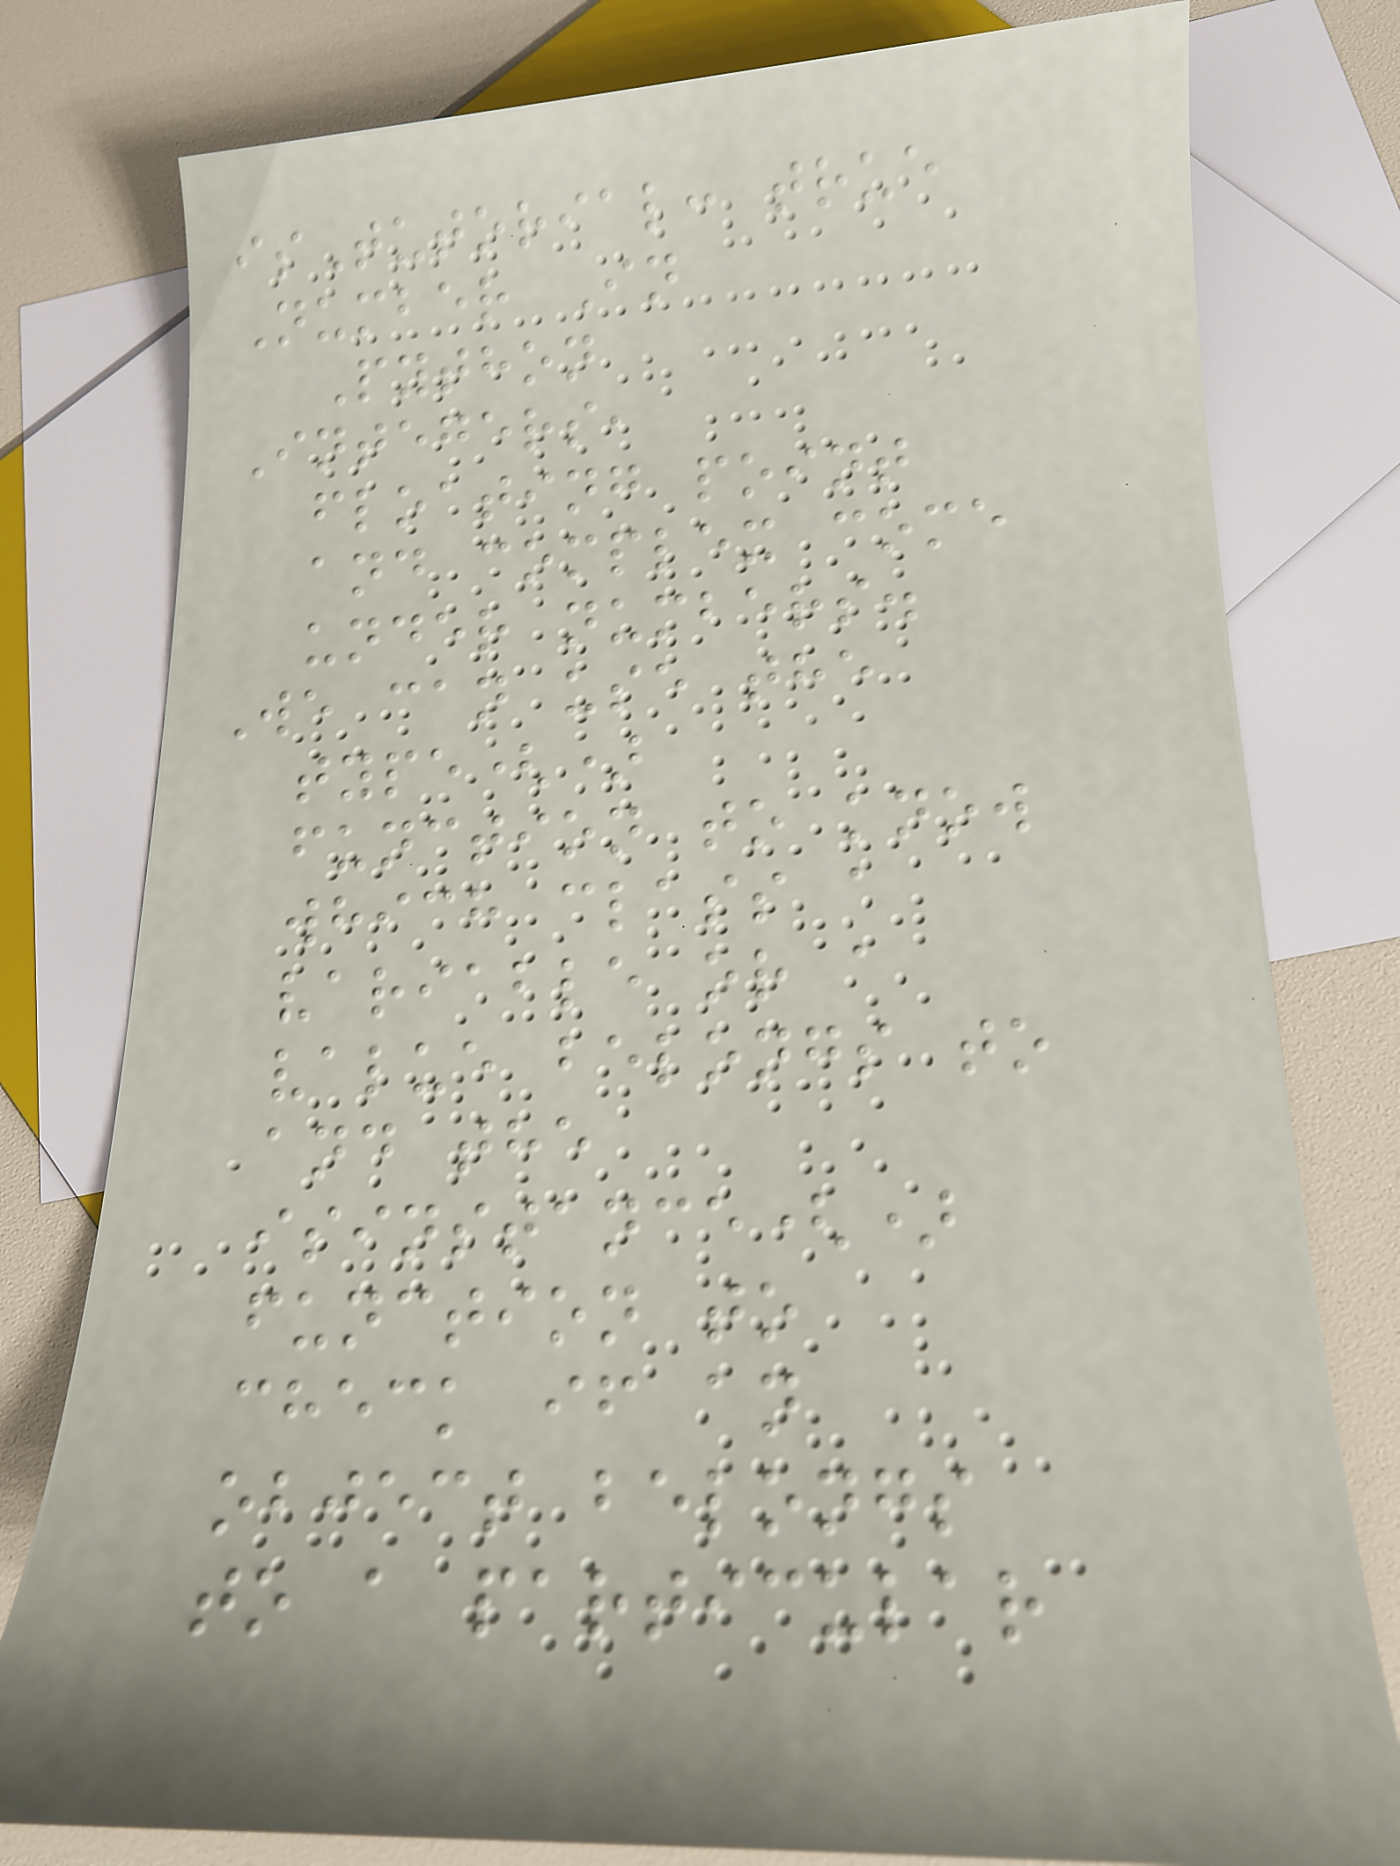isTutorial: true
Number In
Python
Integers,
floating point
and complex come
under numbers.
We can use the
type()
function to know
which class a
variable or a
value belongs to
and the
isinstance()
function to
check if an
object belongs
to a particular
